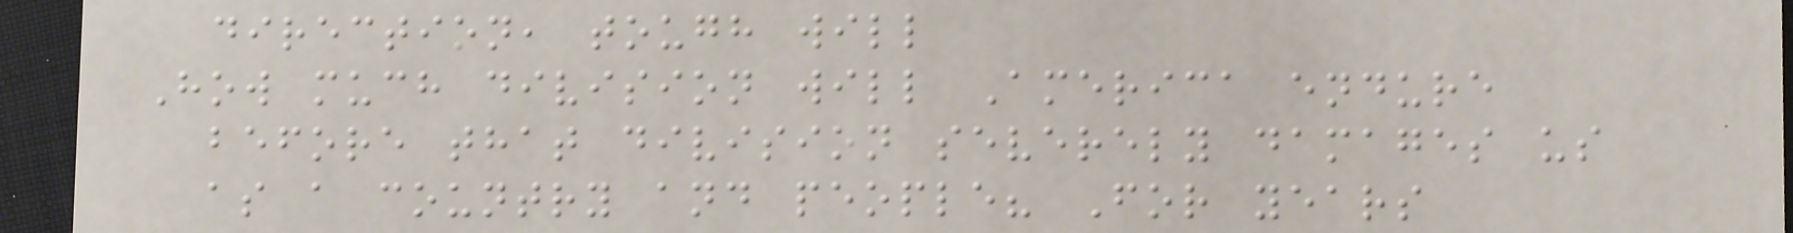direction, tough will
How much division will America endure
before that division severely damages us
as a country and people? For years
